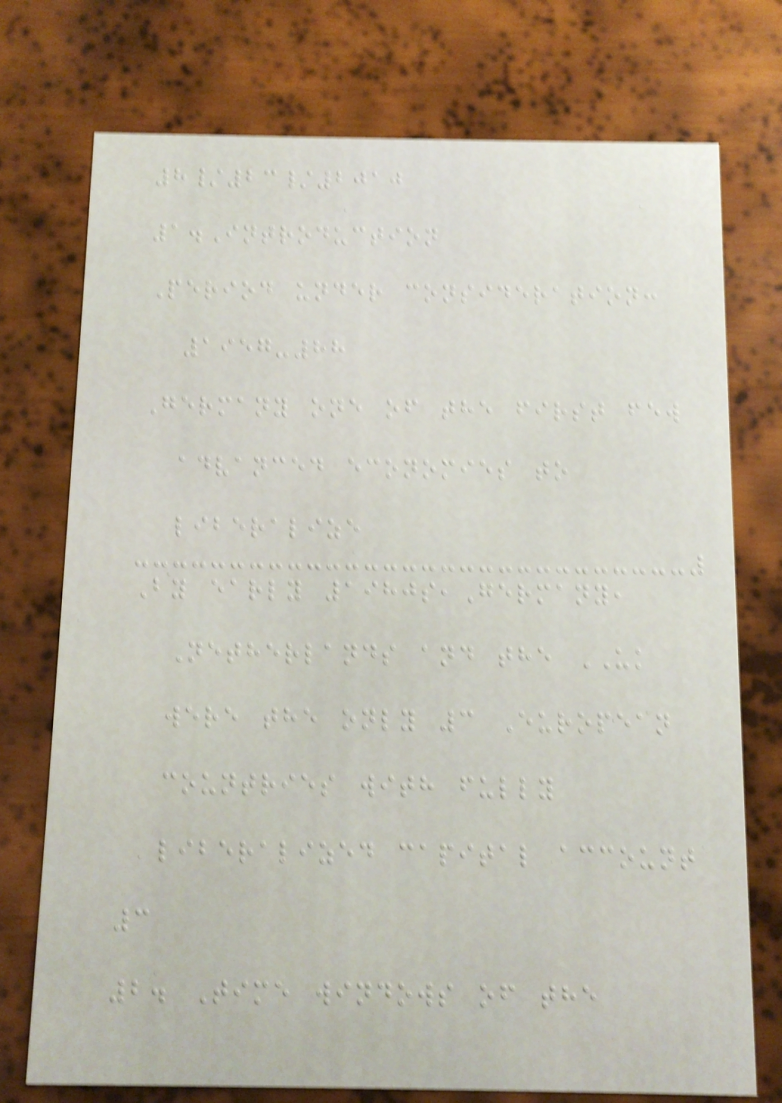8/23/2010
1.Introduction
Period under consideration:
1957-88
Germany one of the first few
advanced economies to
liberalize
By early 1980s,Germany,
Netherlands and the UK
were the only 3 European
countries with fully
liberalized capital account
3
2. Time windows of the
